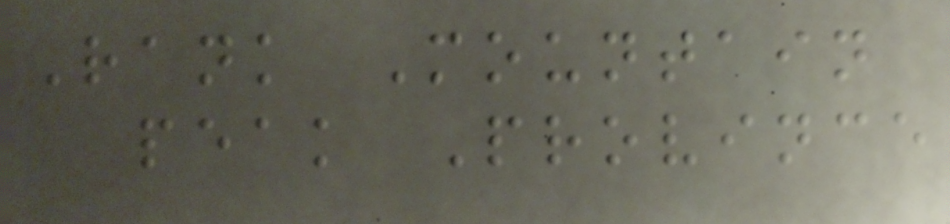Rank Mountain
peak Province
